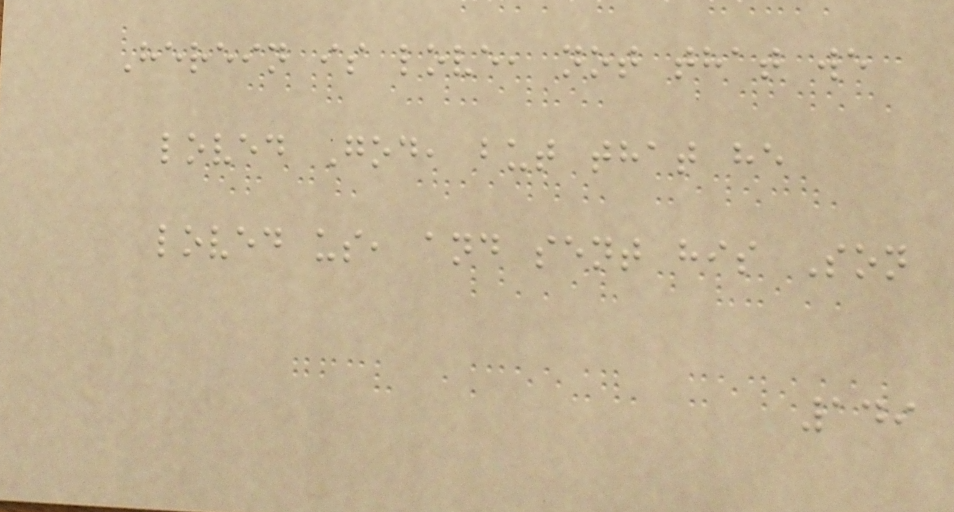Herein is love, not that we
loved God, but that he
loved us, and sent his Son
149
